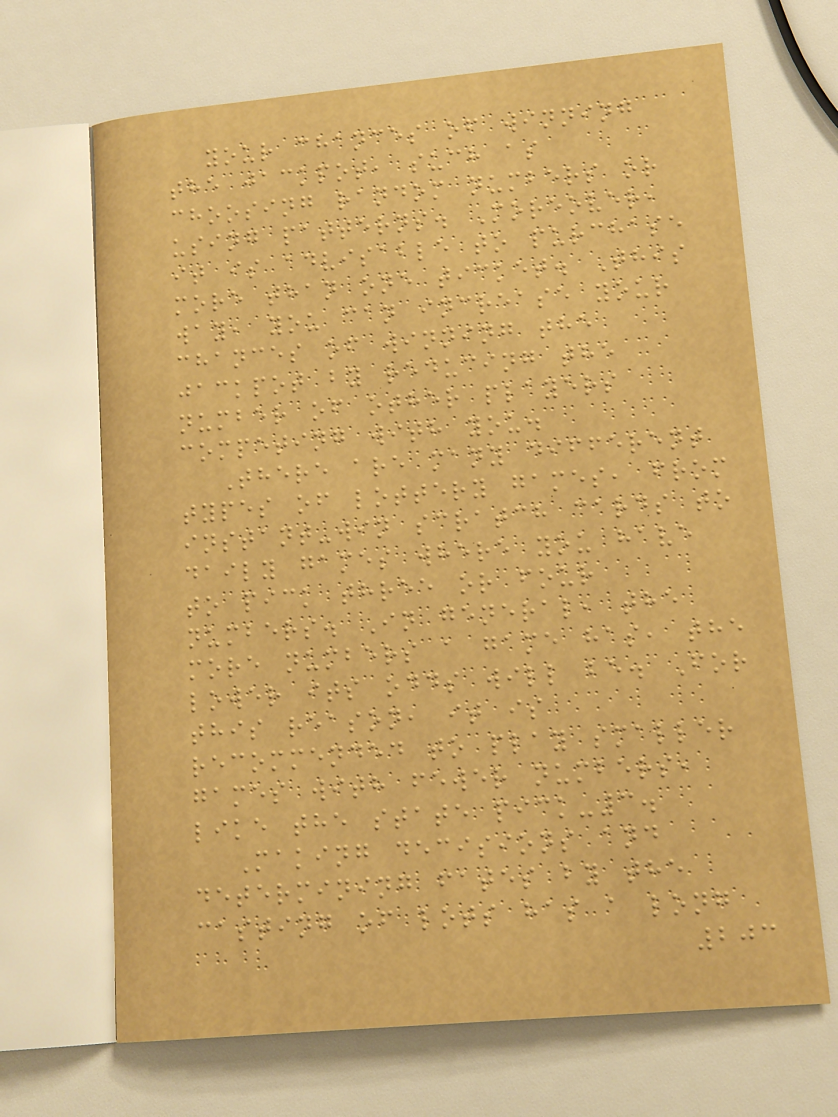your chances of winning
the jackpot, such as
choosing random numbers or
using patterns. Moreover,
it is advisable to purchase
more than one ticket. This
way, you can increase your
chances of winning the
jackpot by reducing the
number of other players
competing with you.
There are many different
types of lottery games, from
instant-win scratch cards to
daily games where you have
to pick three or four
numbers. In general, the
more numbers a game has, the
lower its odds will be. For
this reason, it is
recommended to play smaller
games with fewer numbers,
like the state pick-3.
Making decisions and
determining fates by the
casting of lots has a long
203
